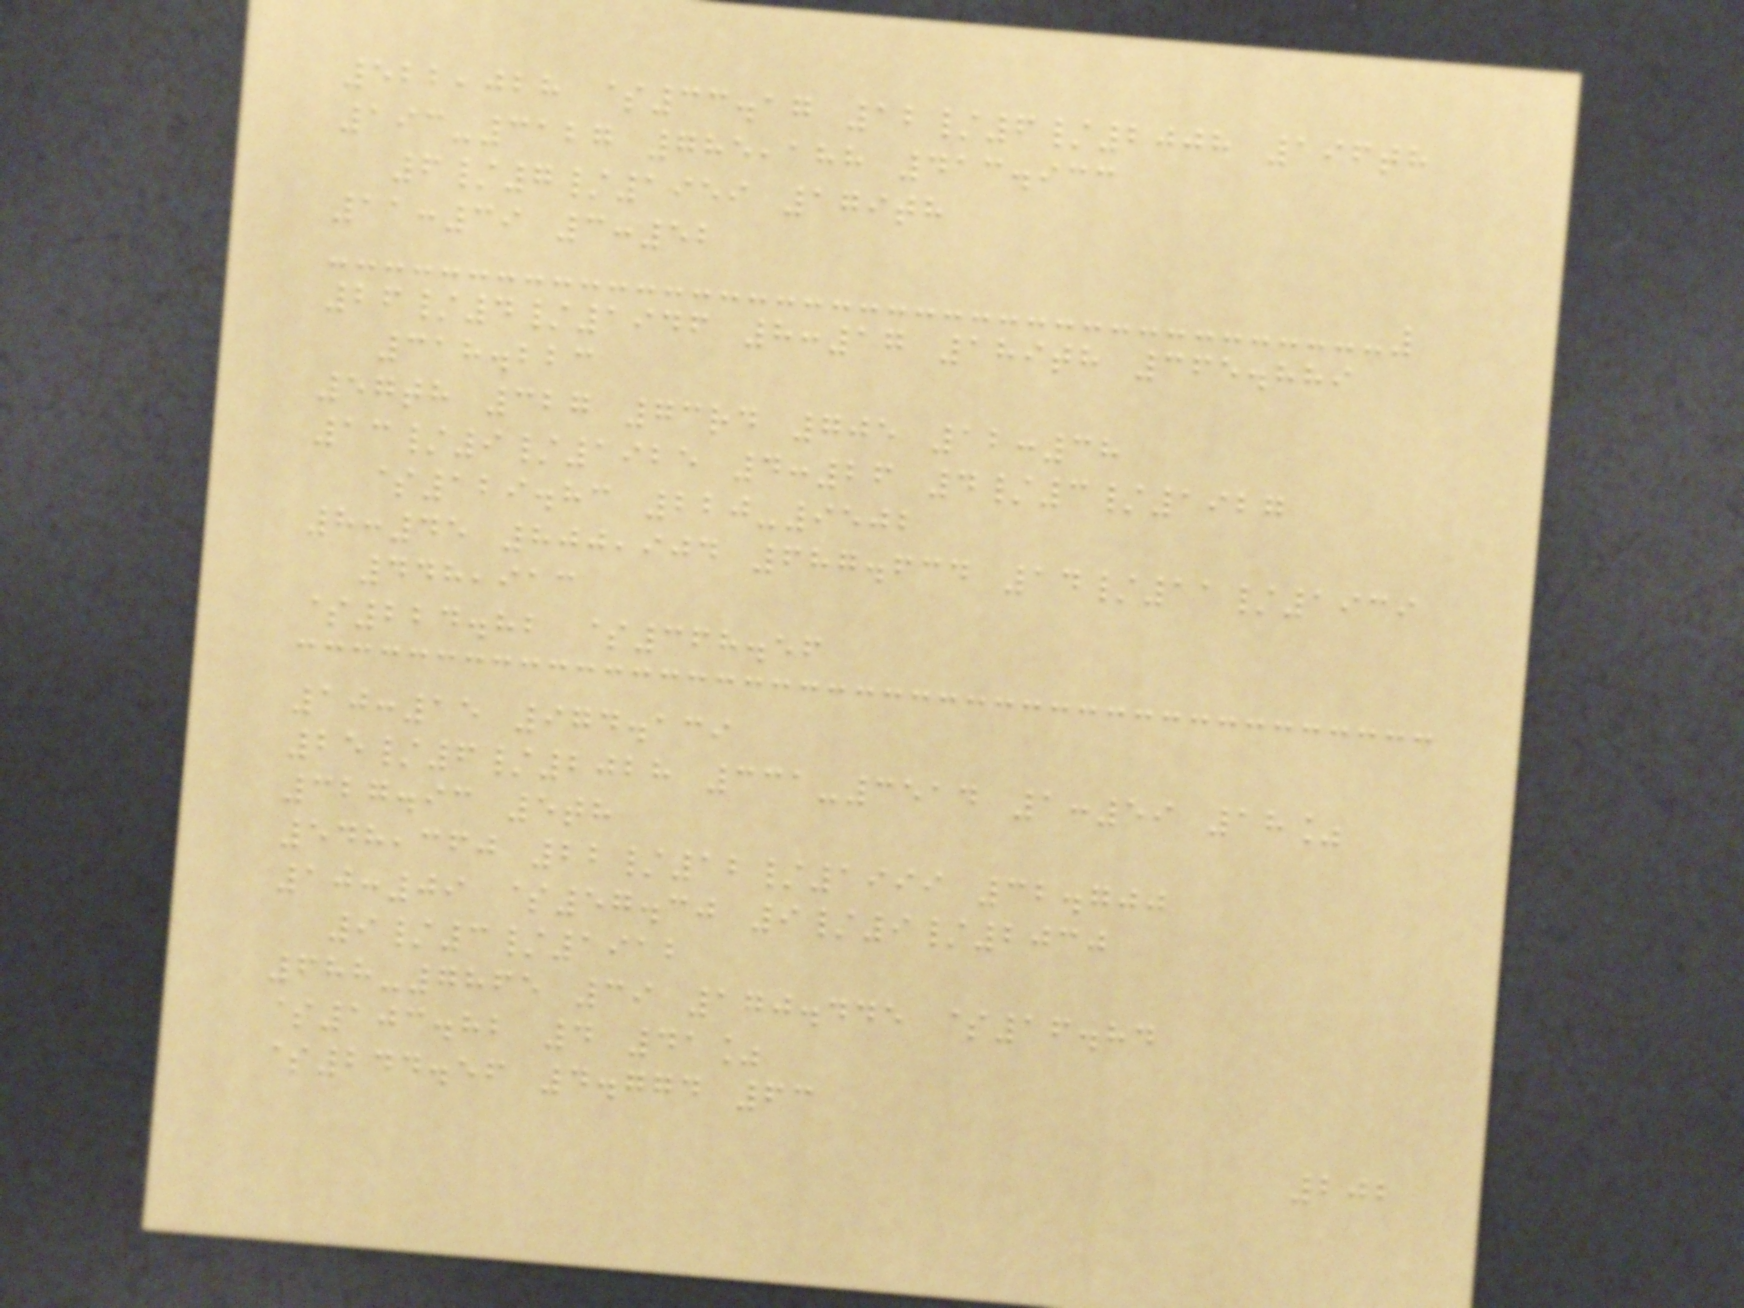522,028 $33.17 12/6/2008 196th
193-3127 785,188 413.933
6/7/1959 179th
11:39 3:52
26/4/1946 8:17 189th 365.889
318.223
57th 327 73rd 705 12:38
13/9/1925 4:26 4/3/1927
$129.83 220-9502
8:45 800,904 687.634 14/11/1939
448,913
$224.82 $368.56
10:15 974.139
25/6/2028 331-3514 1:59 18%
327.93 5th
548,360 22/12/1999 32.700
10:09 $57.30 9/9/2030
9/3/1912
688-7865 39 170.445 $16.84
$103.82 4 41%
$244.56 4.774 63
202
